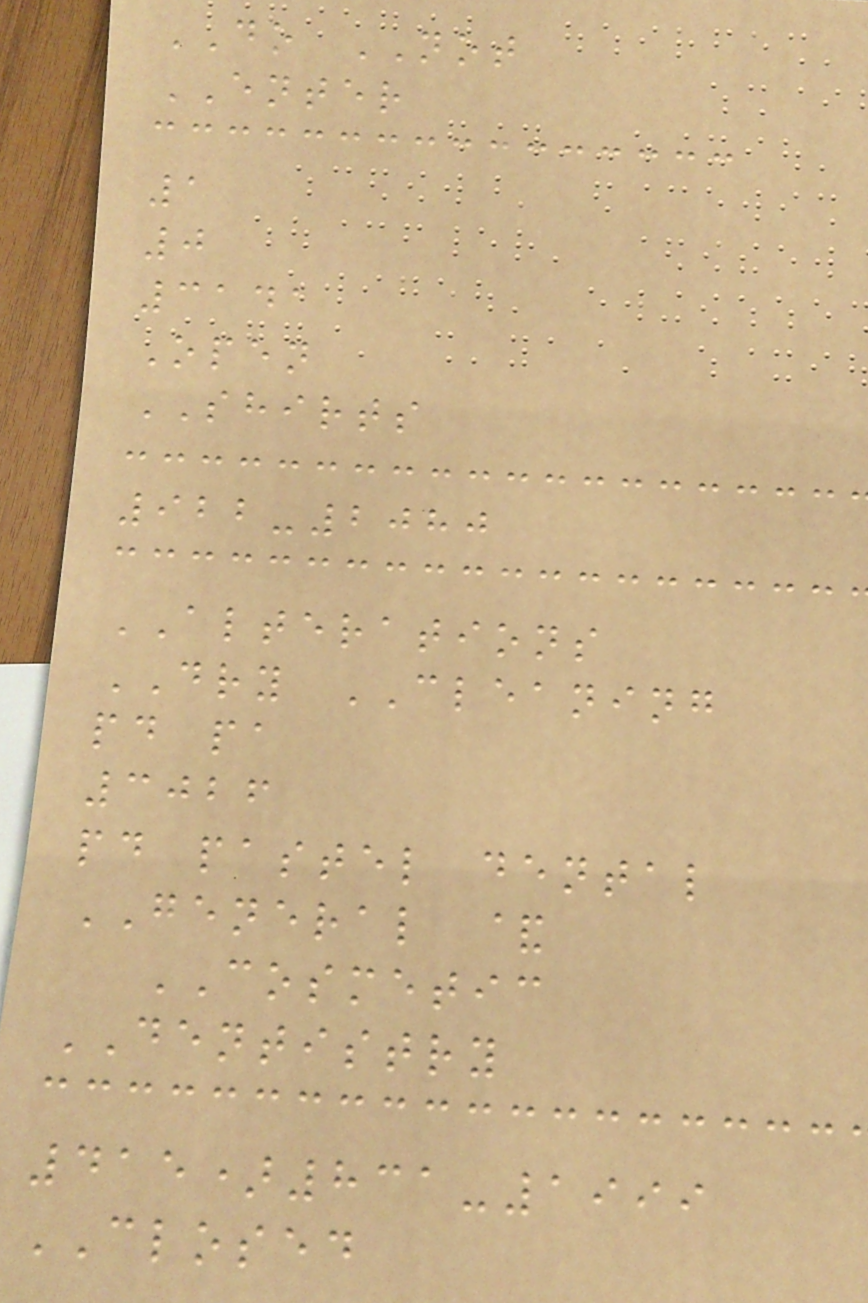DO NOT
ENTER
1
0
3141
Open
SHIRTS
922-2080
ALTERATIONS
DRY CLEANING
pd pa
3026
pd pastel dental
GENERAL &
COSMETIC
DENTISTRY
415)831-1999
CLOSED
